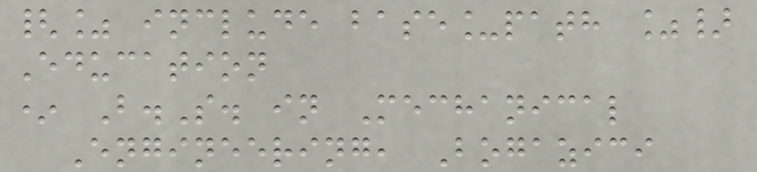{% include base_path %}
Education
* B.S. in Mechanical
Engineering, Bogazici
